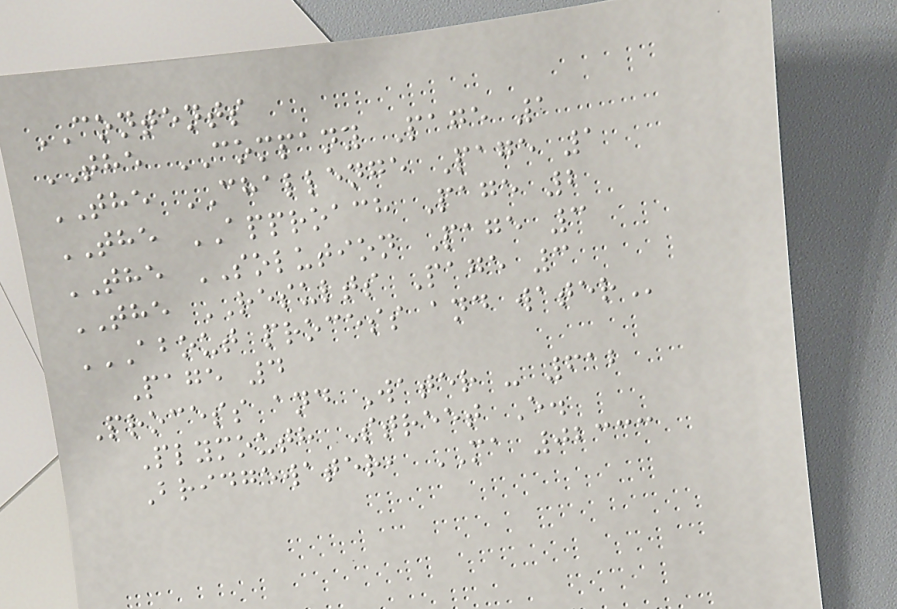CONTENTS
THE COMPANY Page 1
THE CHALLENGE Page 1
THE APPROACH Page 2
THE SOLUTION Page 3
THE RESULTS Page 3
ABOUT PROCESS AND WATER
Page 4
Process and Water - 612
Plymouth Street E.
Bridgewater, MA 02333
